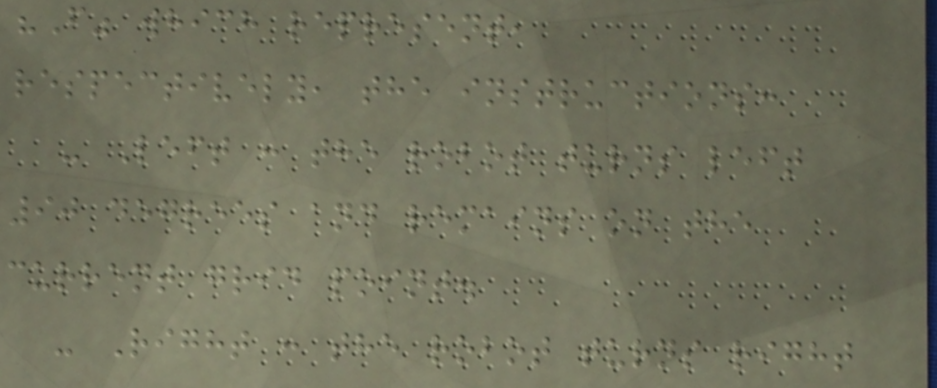"F" which represent,
respectively, the instructions:
- Left : the robot turns left
90 degrees and remains on the
current grid point.
- Right : the robot turns right
